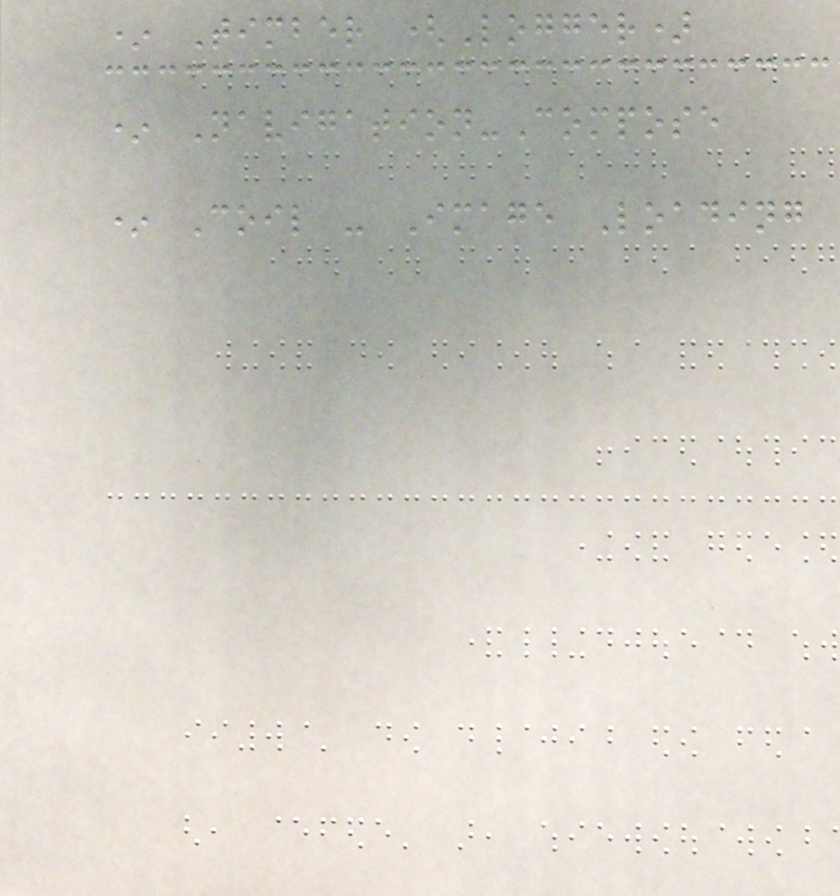* Timber (Logger)
* Navigation-Compose
* Coil - Image Loading
